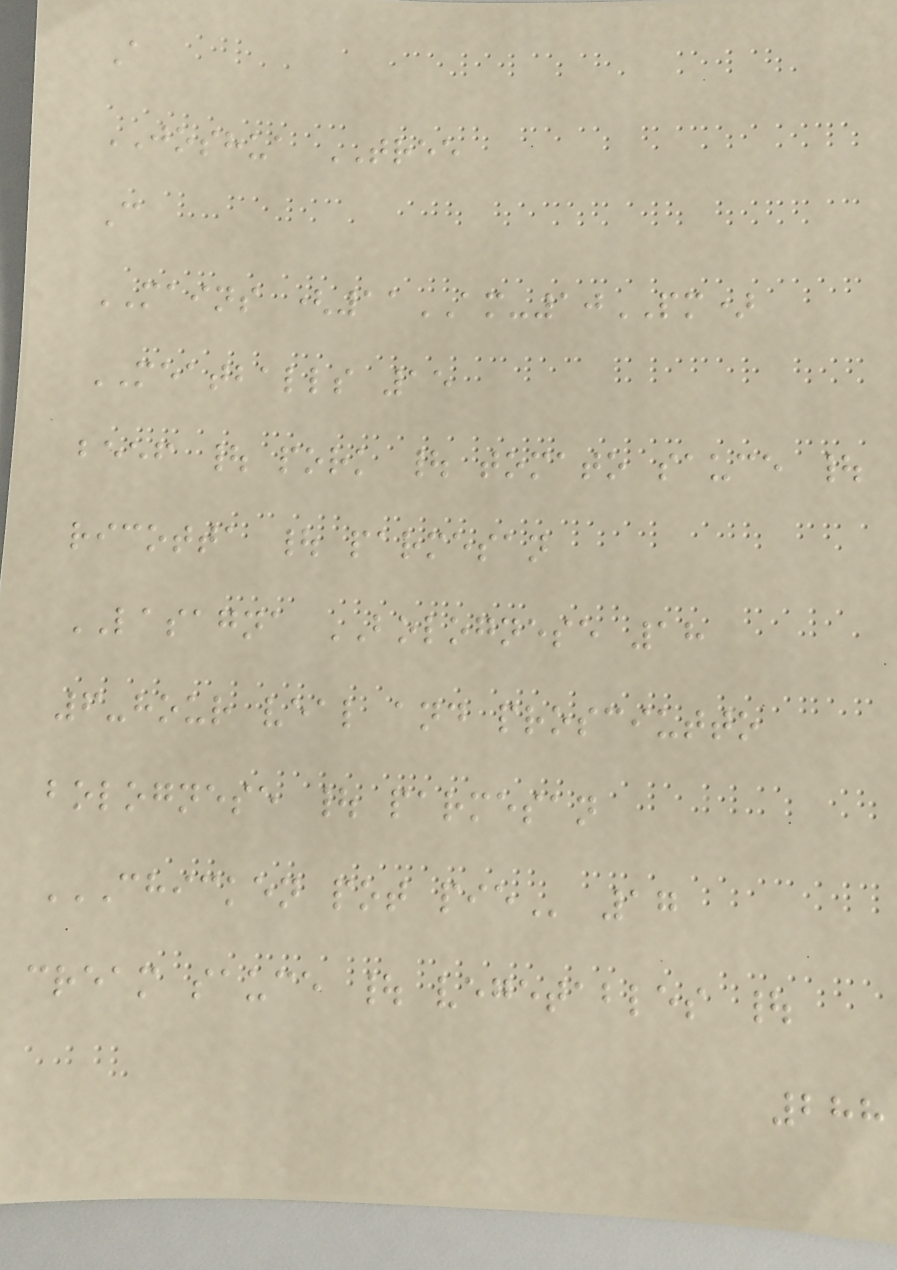A
JOSHUA TREE
C
MAINS (11AM-10PM)
MEATBALLS 15
beef | pork | tomato sauce |
ricotta | parmesan
LASAGNA BOLOGNESE 18
6-hour veal and prosciutto
bolognese | parmesan
CHICKEN POT PIE 17
cream sauce | vegetables |
288
